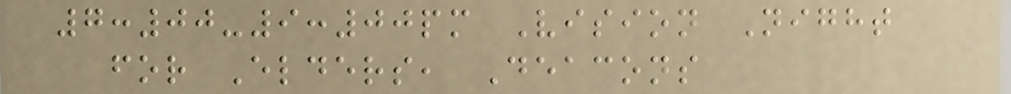7:00-9:00pm Vision Night
for Elders, Deacons
